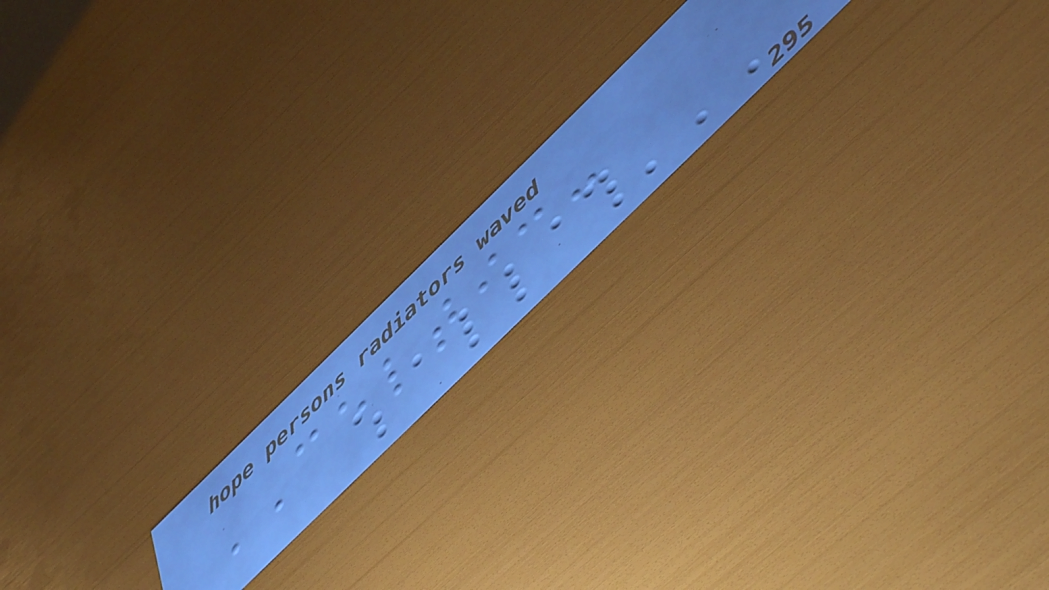CELTIC:
